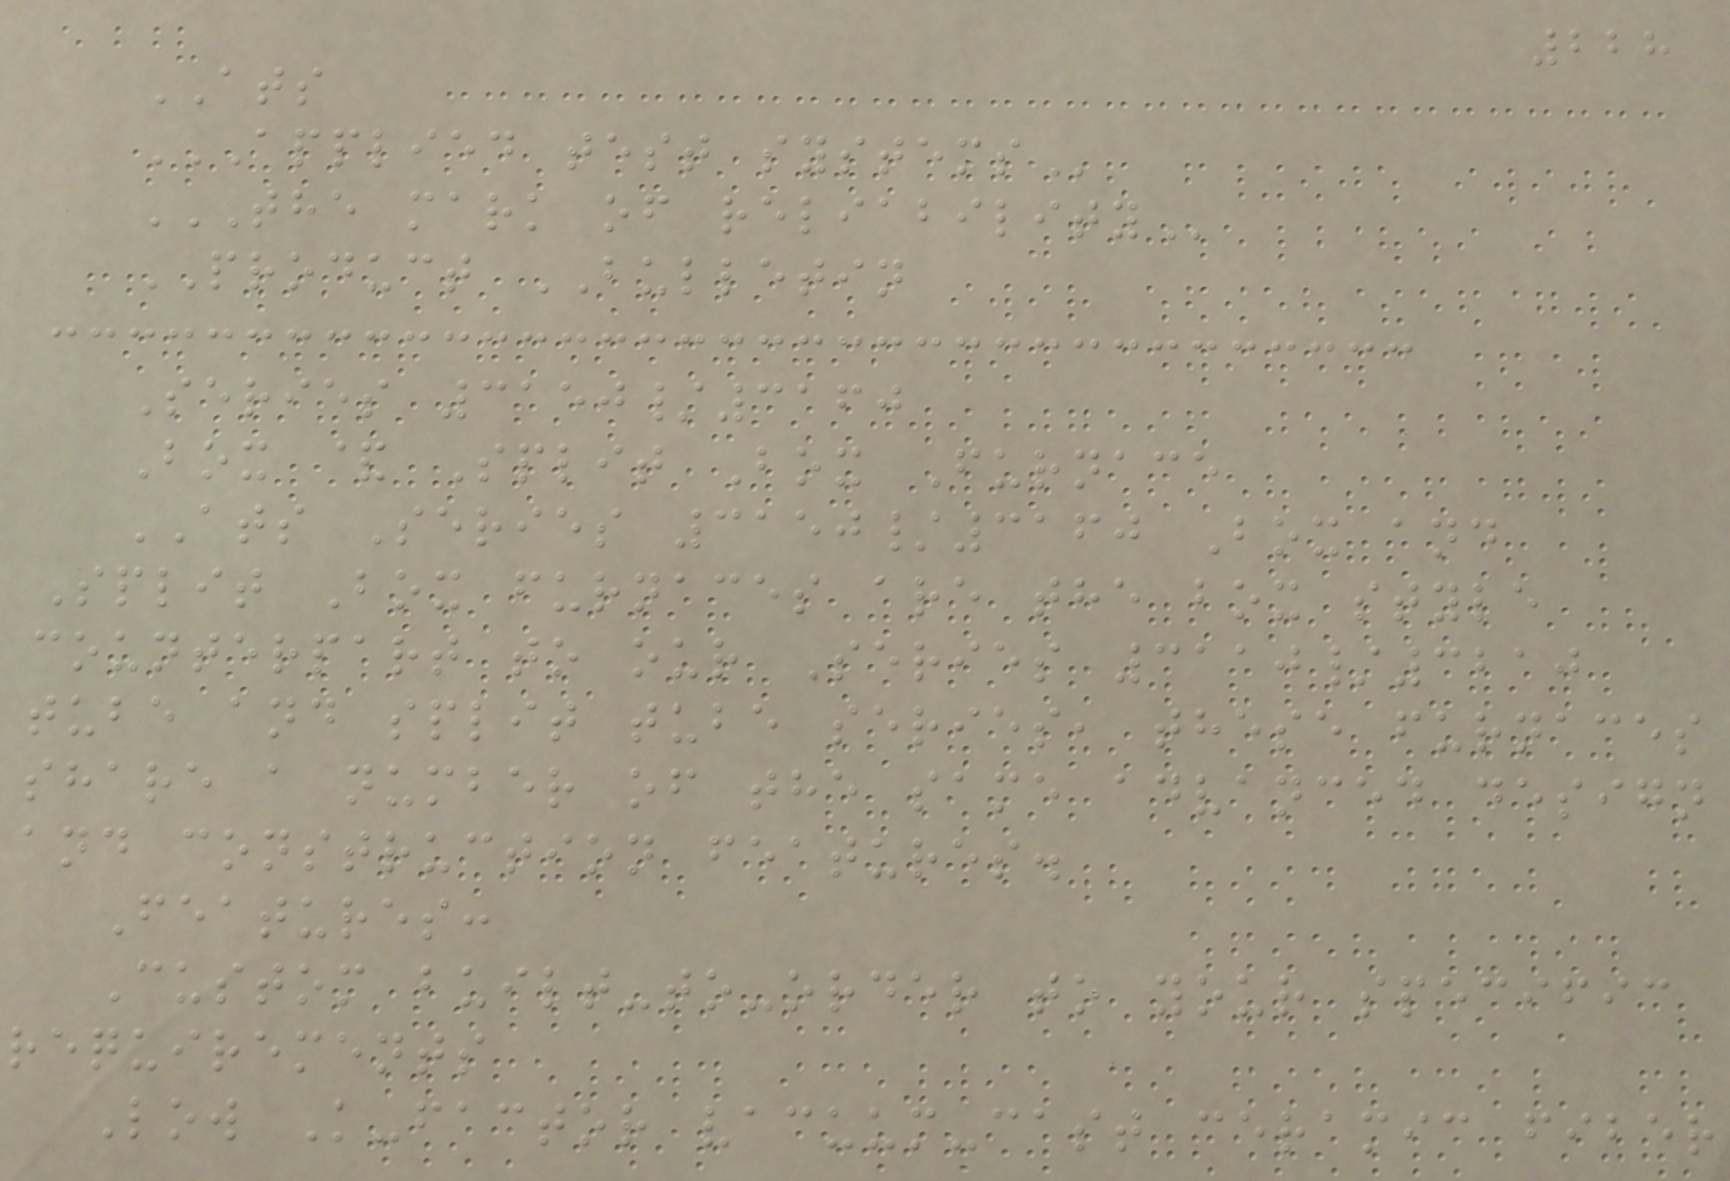228
ATS
APPLIED TEST SYSTEMS
THE MARK OF RELIABILITY
PRODUCT BULLETIN
Series 3150/3160
Box & Split Box Furnace
ATS Series 3150/3160 Box and
Split Box furnaces are the box style
counterpart to our Series 3110/3210
tube and split tube series, these furnaces
share a number of the same advanced design
and construction features.
Features:
Custom built-to-order to your specific
requirements
Low K-factor vacuum-cast ceramic fiber
